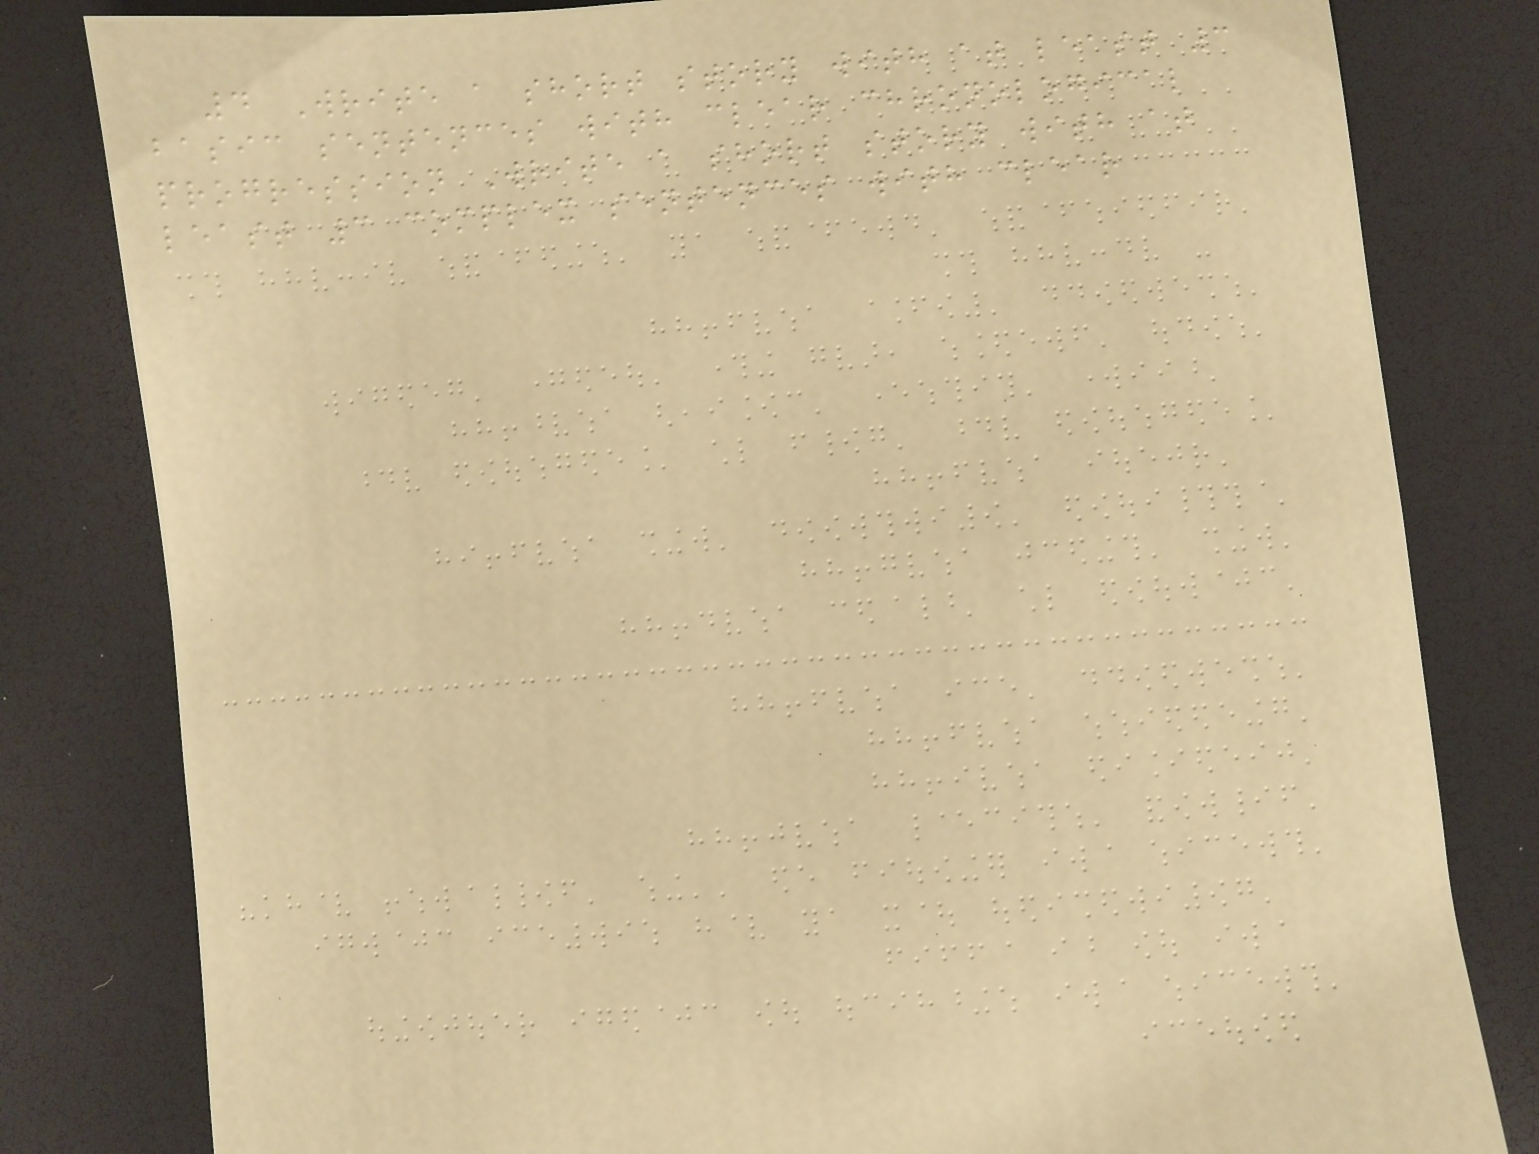4 Write a short story with at least 3
basic sentences with clear chronological
progression Write a short story with at
least 3 complex sentences with clear
